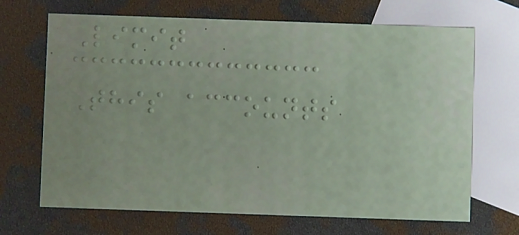Limit
This accounts
